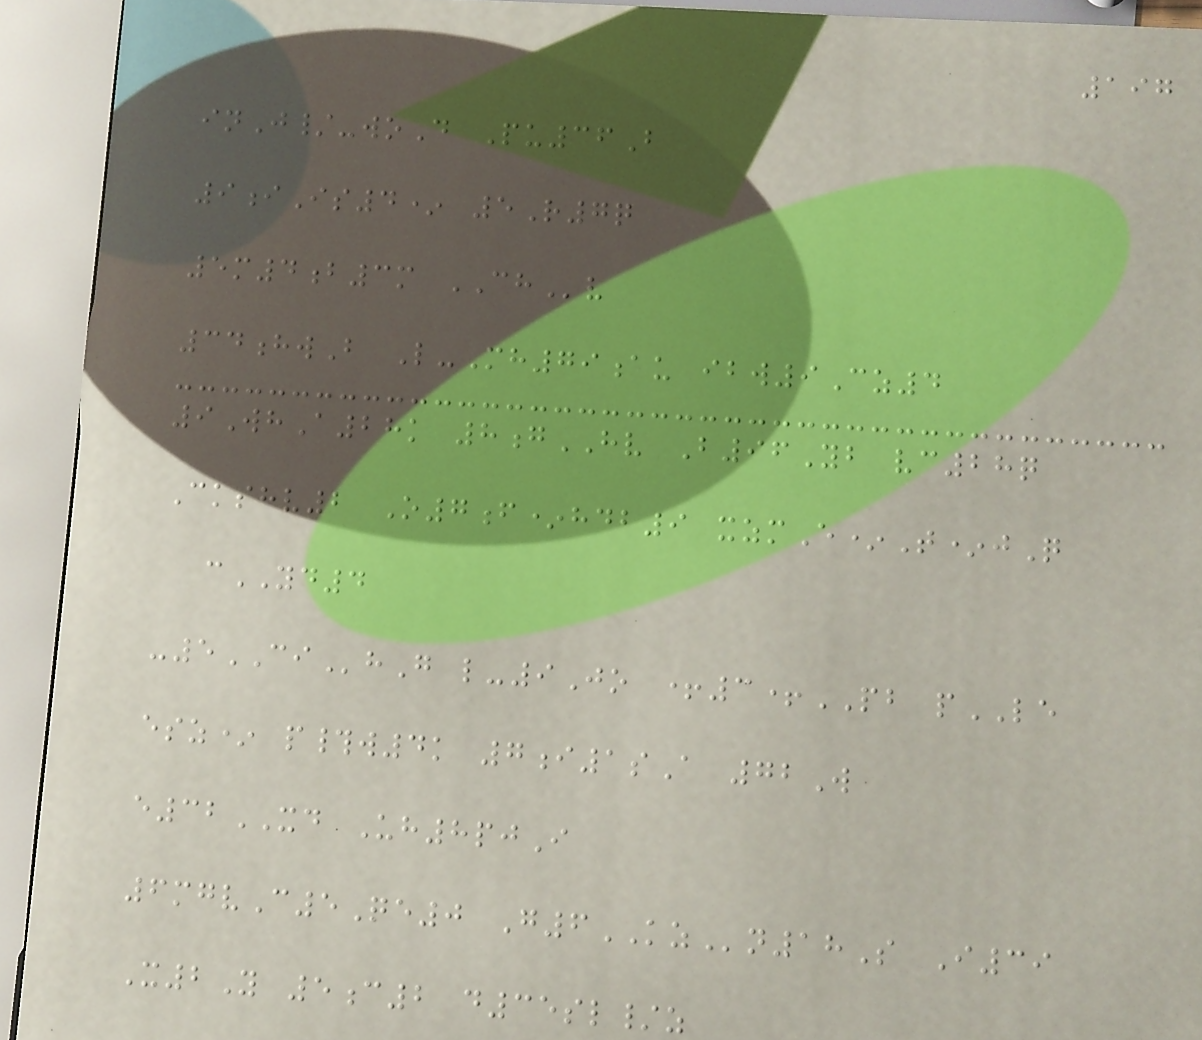197
inJ/-woD Pu36B
9iIs4* 5R7q
5m4b3m CHv
34hwB L-Mh79au ibw9Cz4
9WhA28k 8gHV B96Yb vc28q
Ckshv2 O7f*hdb9 xzmE*T*jQ
cYD4
-5CIhG l-9Jo +3+PB pLE
esz* p#w4k 7i1sA 72W
e32XD Uh8pjI
6mgvC5Qe0 G6KZn18S I39
X2Y 5c2 d35sl/z
